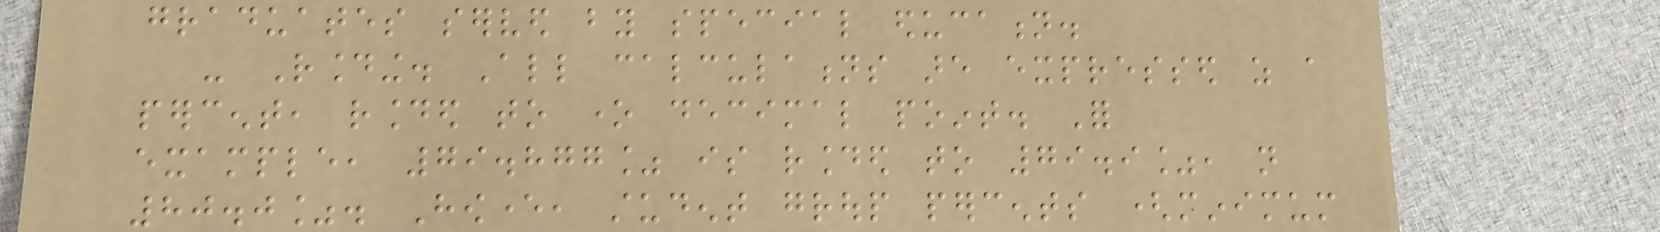graduates served by special education.
- Rounding. All calculations are expressed as a
percent, rounded to one decimal point. For
example, 79.877% is rounded to 79.9%, not
80.0%. However, student group percents (minimum
